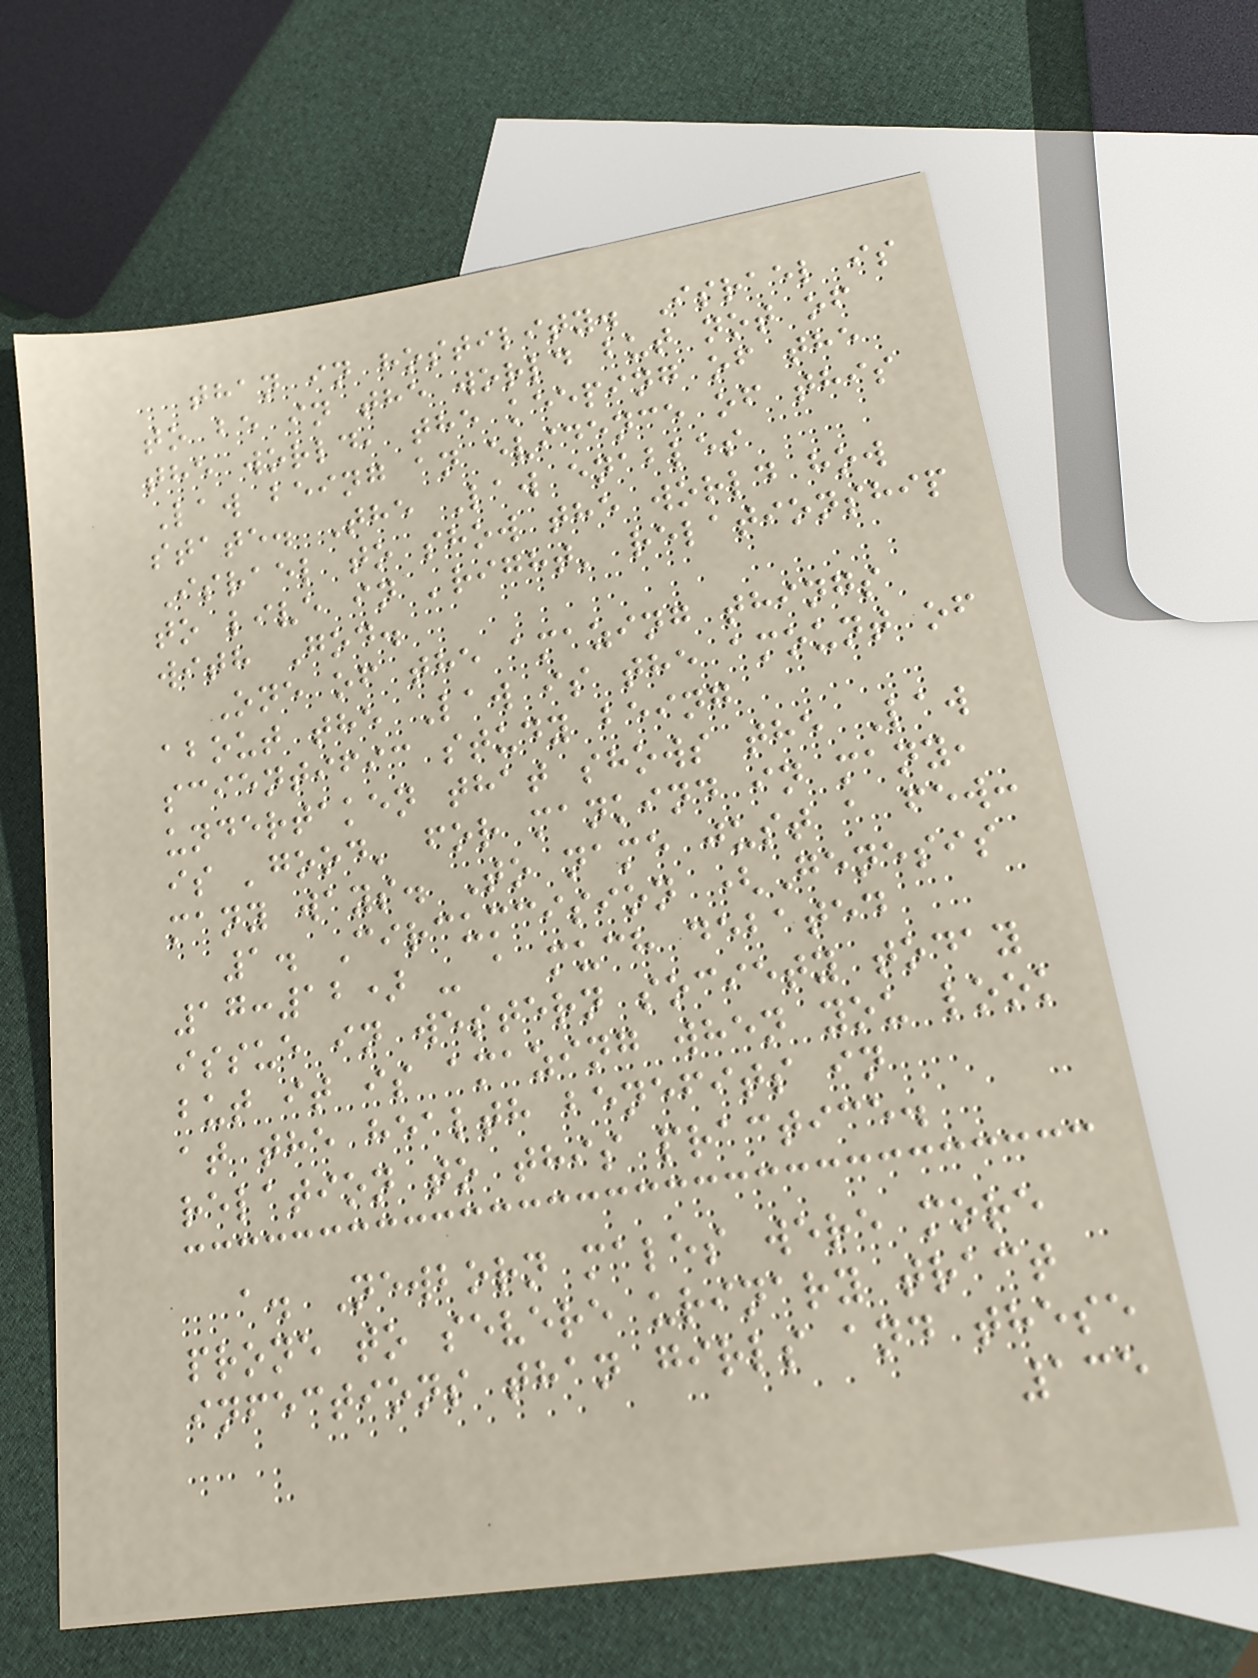than in hostility. Israel is
to be in the world but not of
the world, the keeping of the
Law being an evidence of this
state. The Law enables
Israel to show the world how
to live in 'right' relationship
with God.
One of the amazing things
about the Law is the amount of
scientific study being
undertaken that shows the Law
is 'good' for mankind in many,
many ways. To name just a few:
1. Circumcision (Genesis
17:12) - a much debated
issue in western society today
but it is amazing when you look
at the health benefits in
relation to this practice.
a. Newborn males were more
prone to severe urinary tract
infections than girls and these
135
